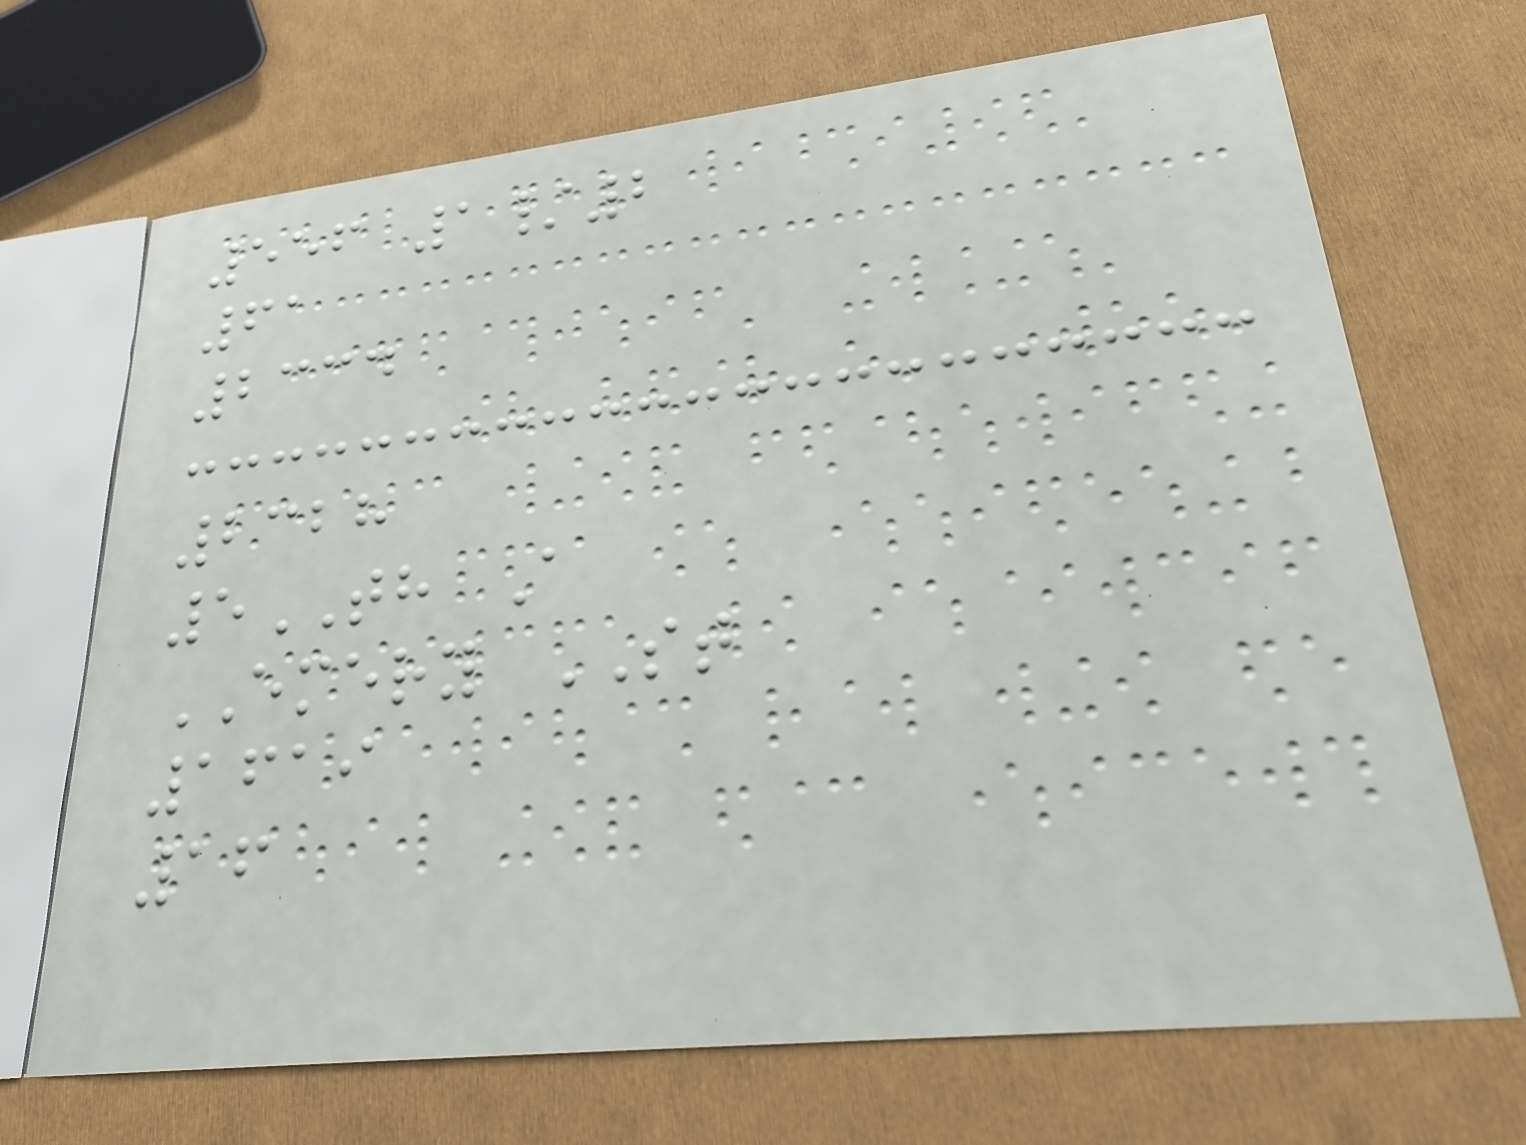556 1/2
61
2334
2328
5TH A
EMERY ST
1619
16
